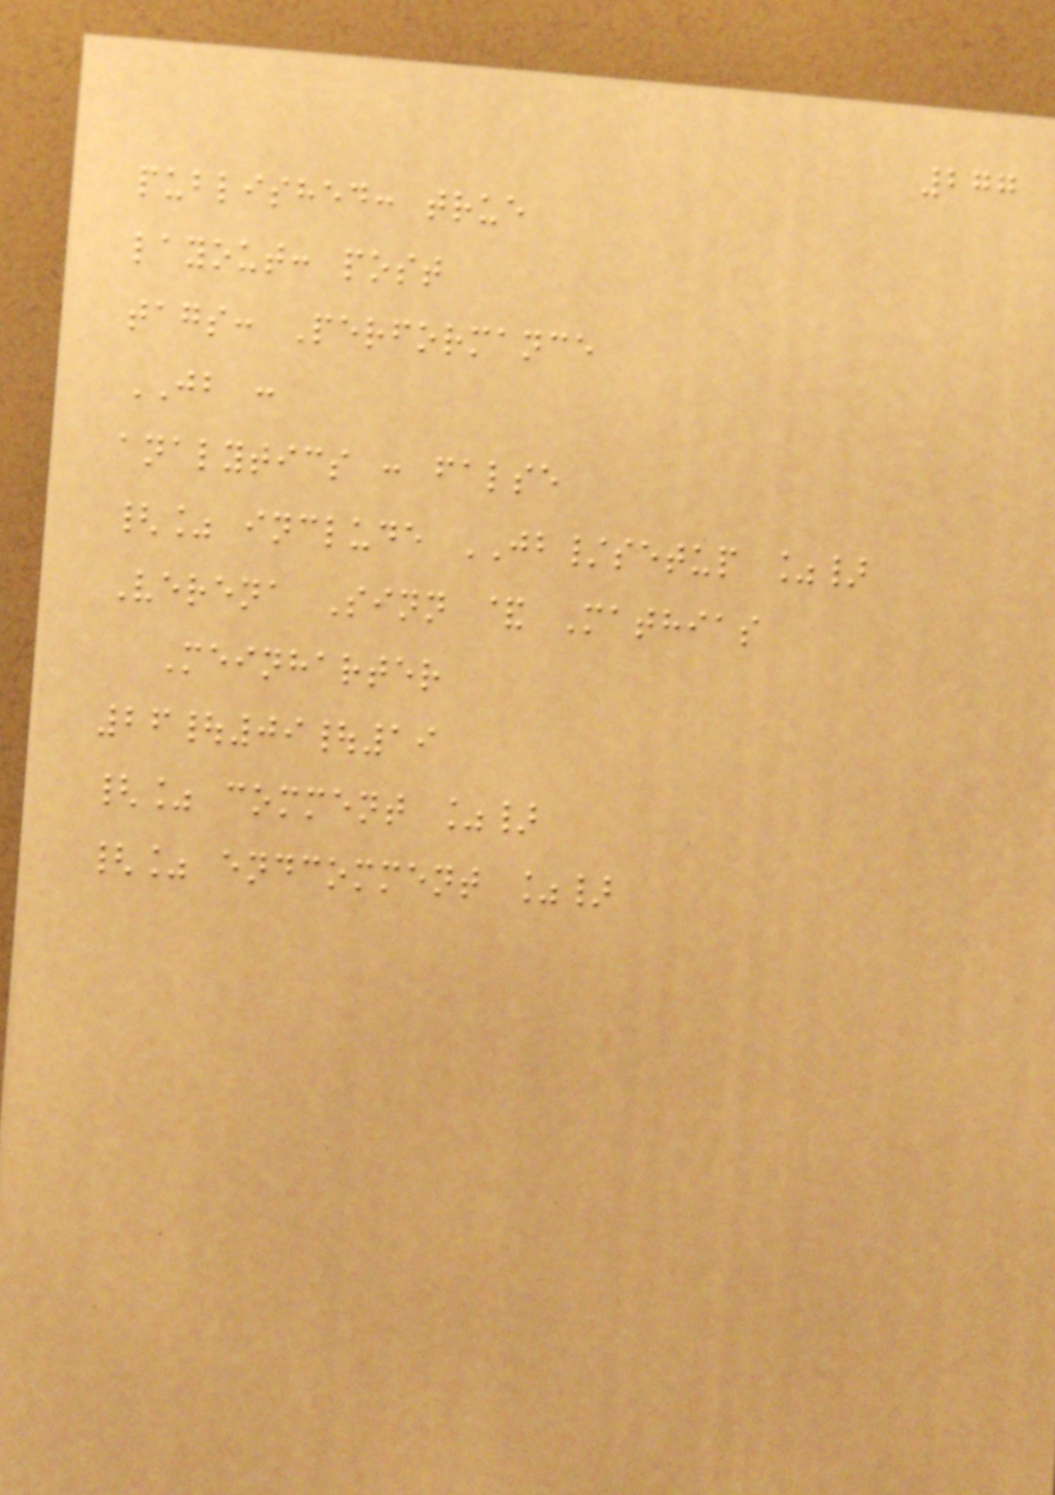277
published: true
layout: post
tags: Performance
JB :
analytics : false
{% include JB/setup %}
Verena Sinn & Mathias
Meinharter
26|09|19
{% comment %}
{% endcomment %}
